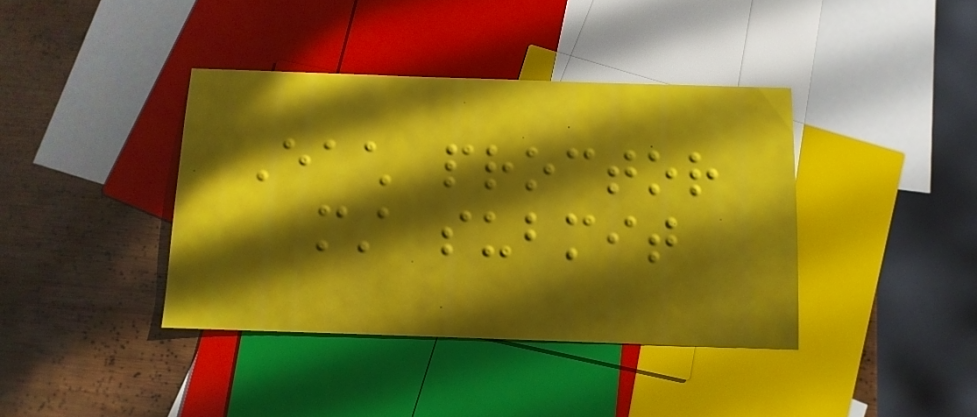Each proctor
must submit
